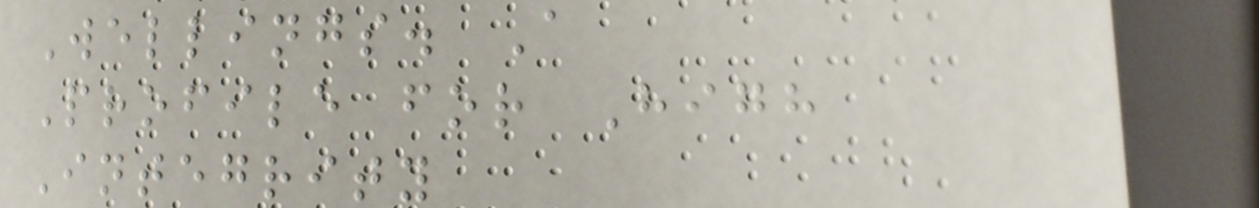Wellings. A
Profile for High
Integrity
